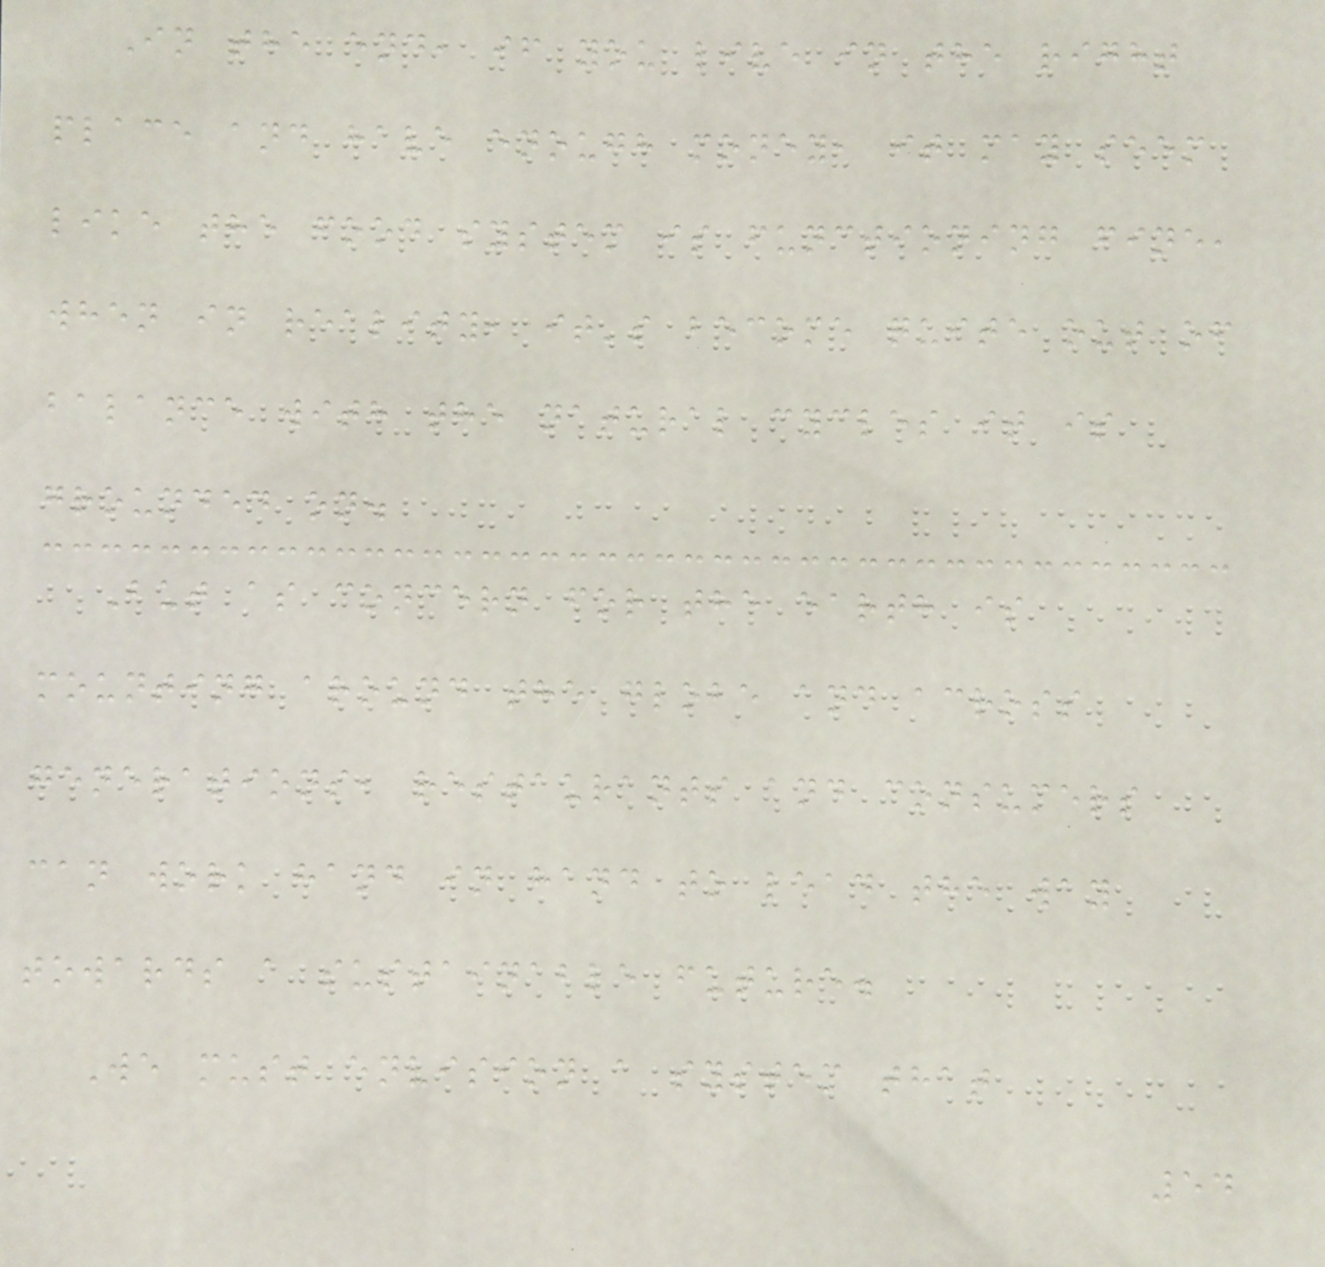In the end, if you live in the right
place and have enough money, it may seem
like the food system is functioning fine,
when in reality, it's become quite out of
balance with the natural cycles it is
grounded on.
But as concern for the earth is
mounting around the globe and across
generations, restaurants and consumers
can work hand in hand to lead the way
towards a sustainable future.
We must envision a system that
54
